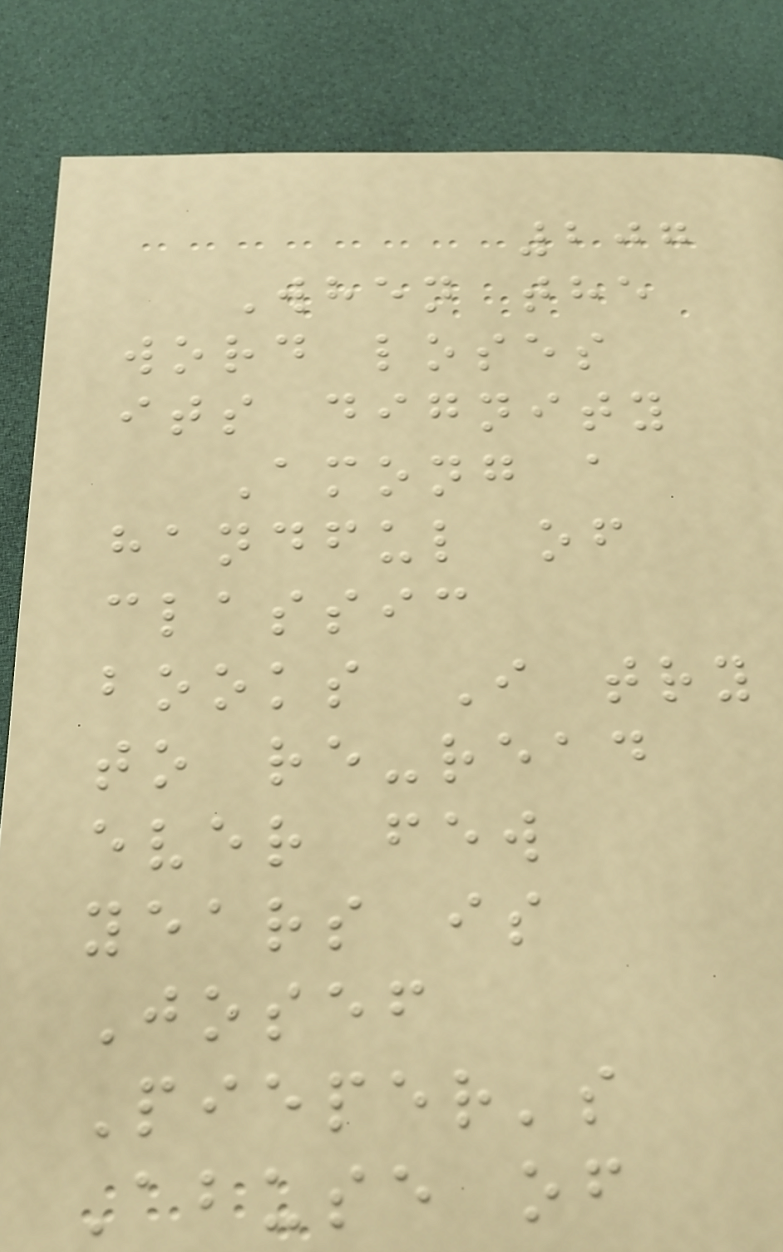207
When the
word loses
its dignity
Among a
handful of
classic
books I try
to re-read
ever few
years is
Josef
Pieper's
Abuse of
